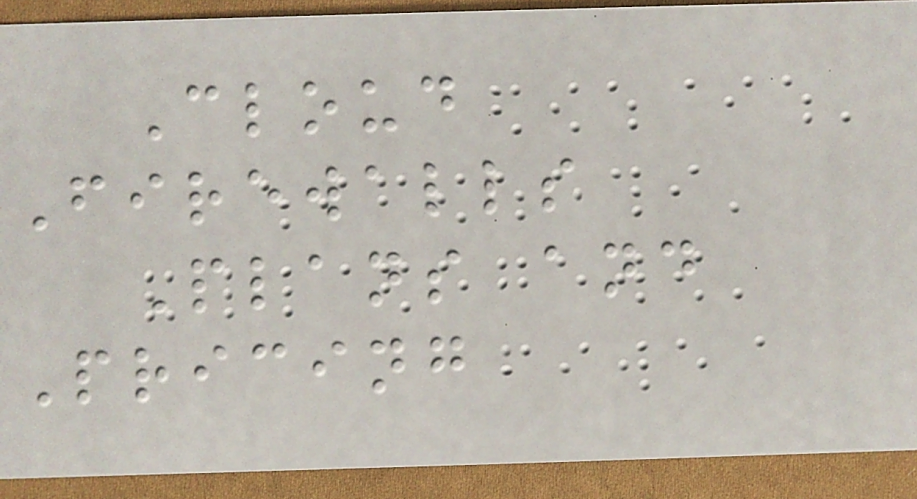Cloud
Firewalls
Plans and
Pricing
